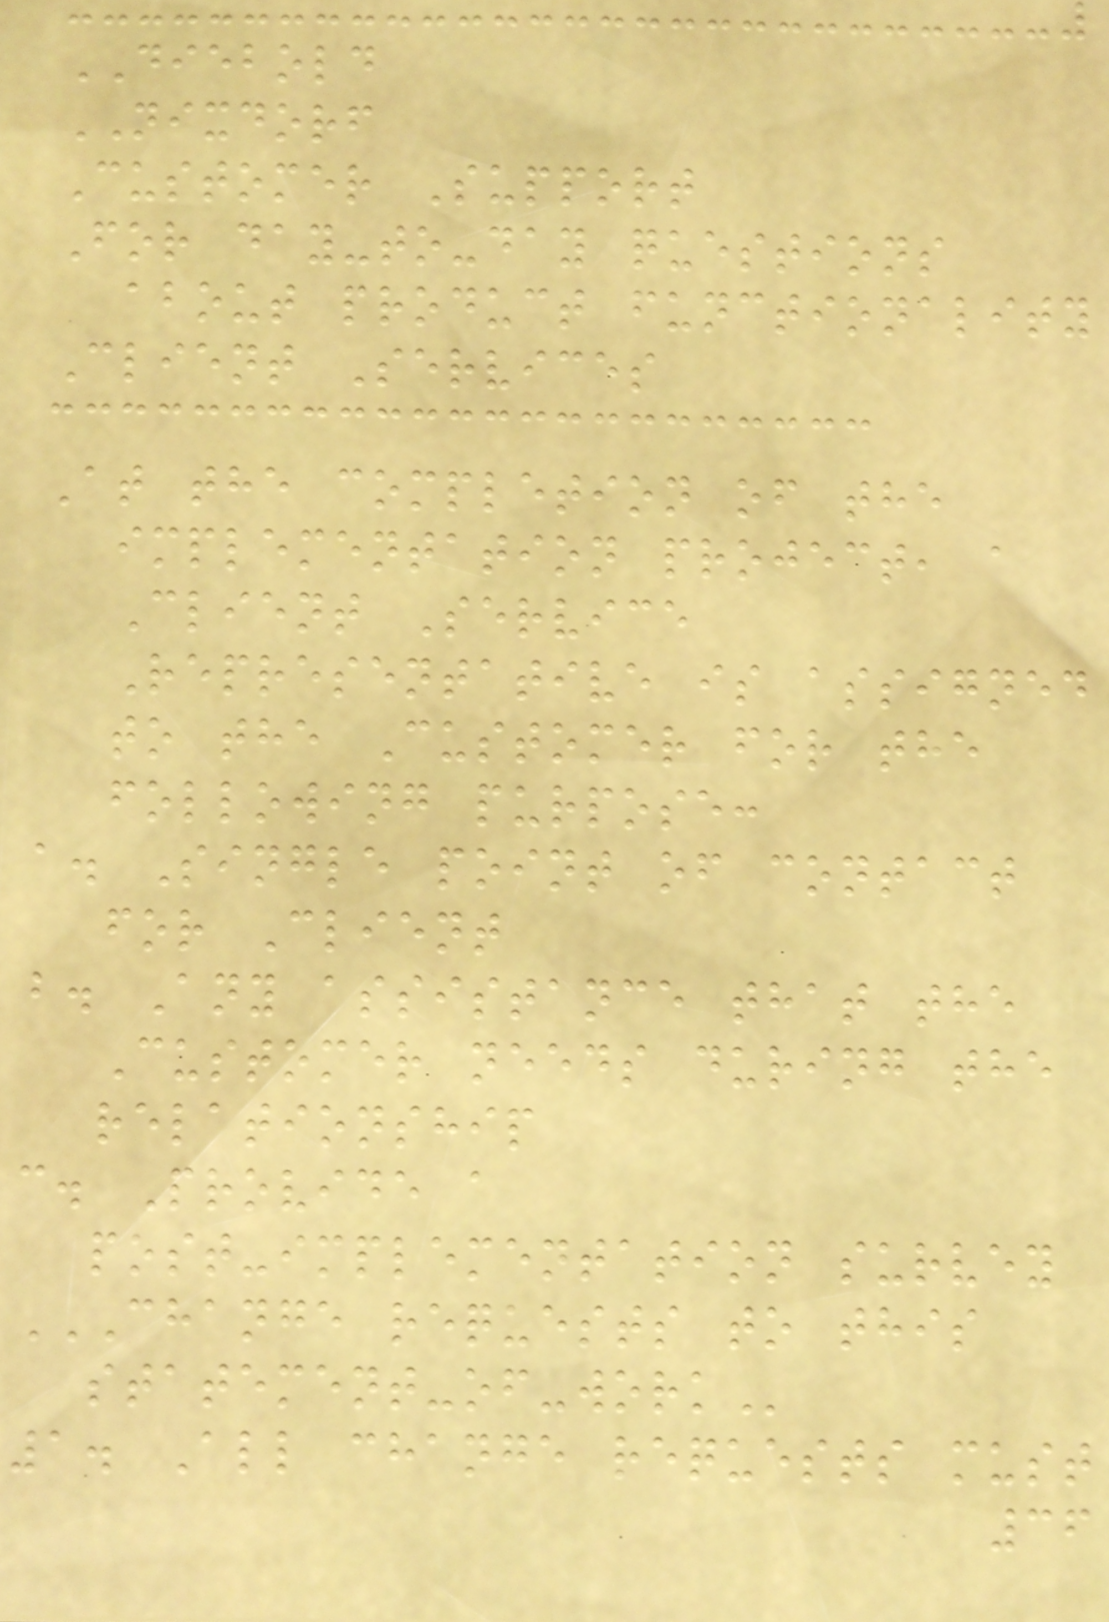DIEBOLD
NIXDORF
Customer Support
For day-to-day questions
about product functionality
Client Services
At the completion of the
implementation project, a
Client Service
Representative is assigned
to the Customer for the
following purpose:
a. Single point of contact
for Client
b. Any assistance that the
Customer needs during the
relationship
c. Provide a
post-implementation survey
CHANGE REQUESTS TO THIS
STATEMENT-OF-WORK
1. All change requests must
36
